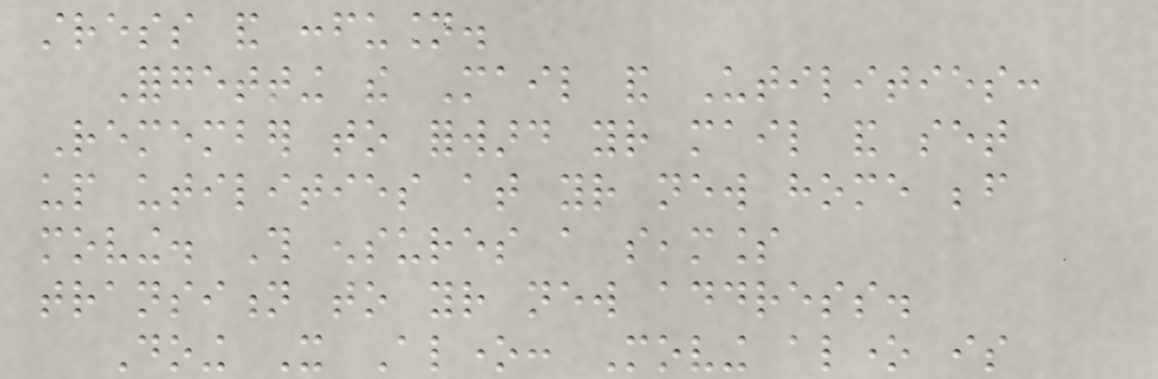stress and confusion.
Forgetting the Mail and Utilities:
Remember to forward your mail and set
up utilities at your new home before
moving. This ensures a seamless
transition to your new address.
Doing It Alone: Moving alone is
